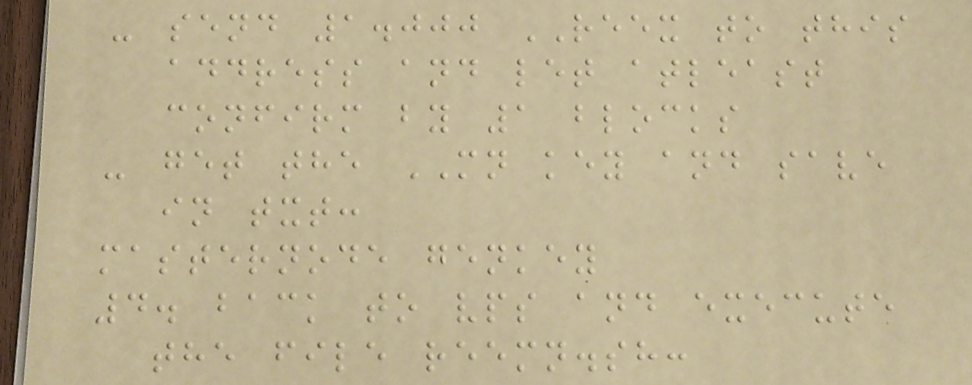- send 1.000 REEX to this
address and let atleast
confirm by 1 blocks
- get the MN key and save
in txt:
masternode genkey
4. back to vps and execute
the file reemn.sh:
